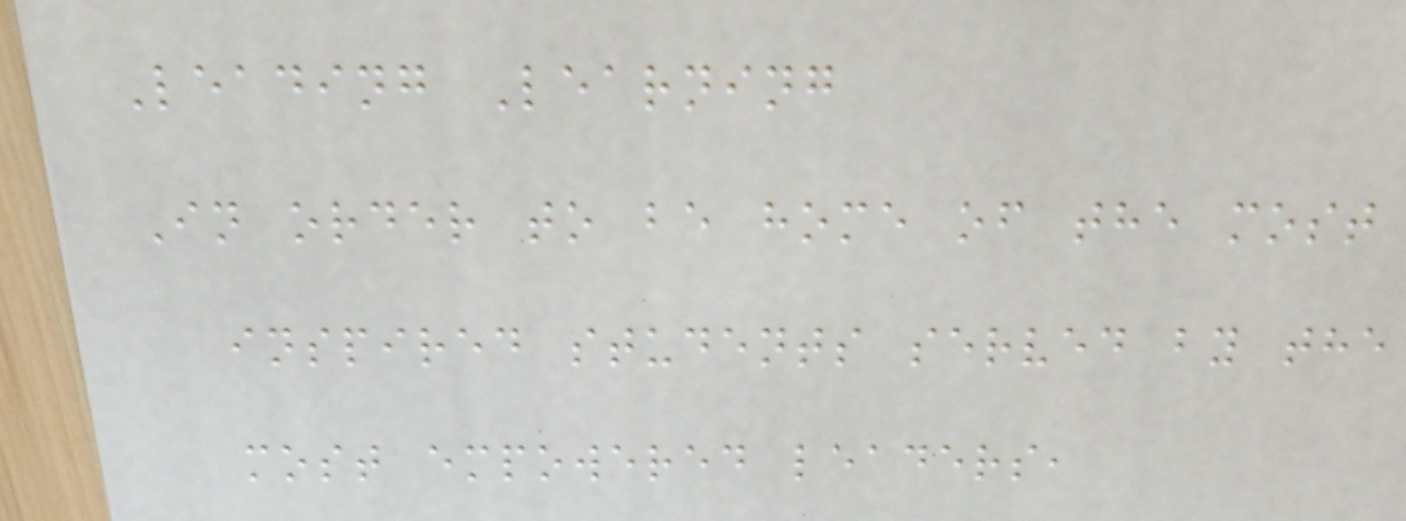Leading Learning
In order to be home of the most
inspired students served by the
most empowered leaders,
